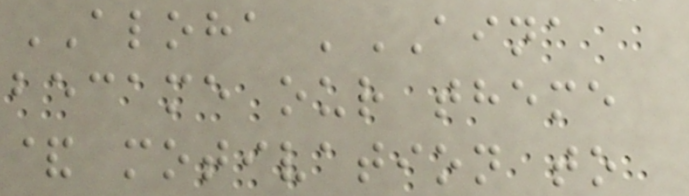ALOHA 'AINA
became our theme
& motivation to
